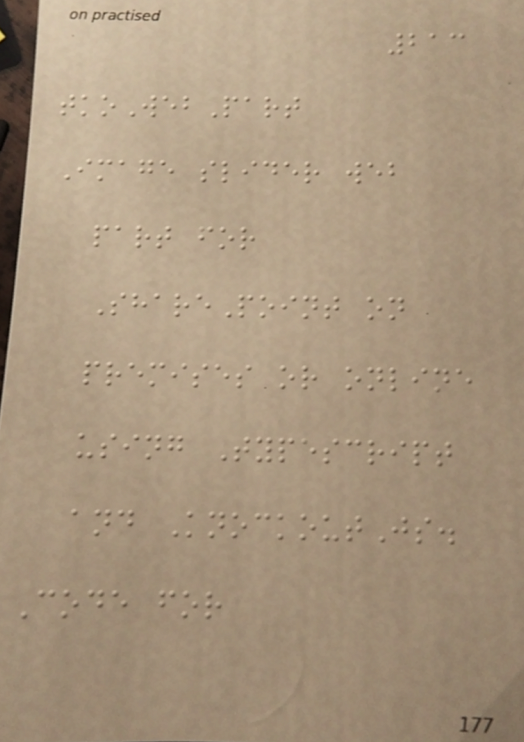213
tkoWebPart
Image slider web
part for
SharePoint on
premises or online
using Typescript
and KnockoutJs.
Code for
